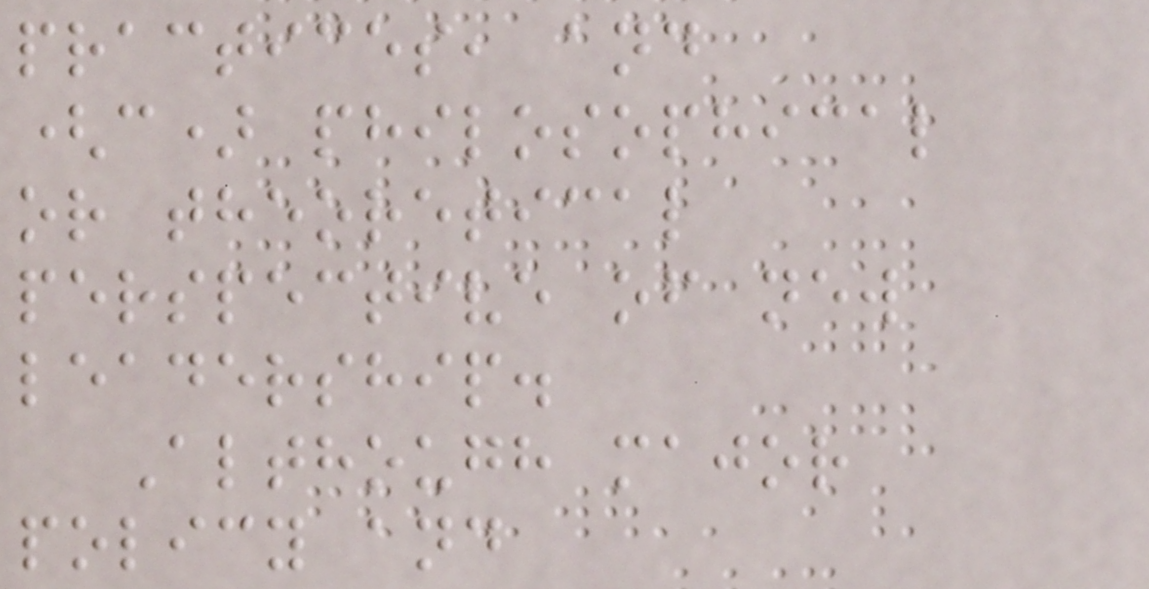practices, and
(c) philosophical
or theoretical
perspective of new
leadership.
Although major
policy and
